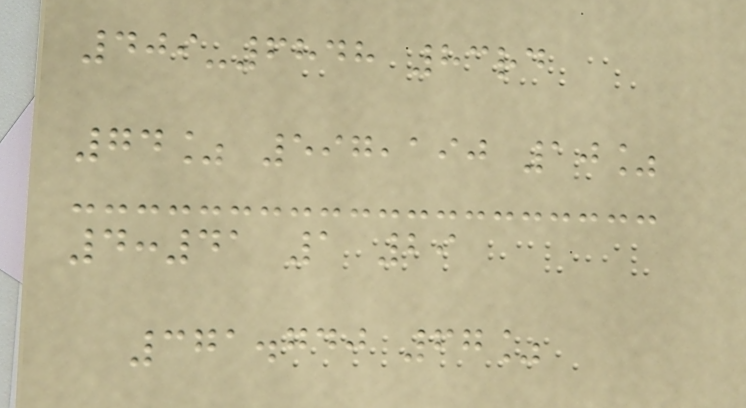409-6848 83rd
74% 597,190 10%
4:41 1 29
371.740 67%
